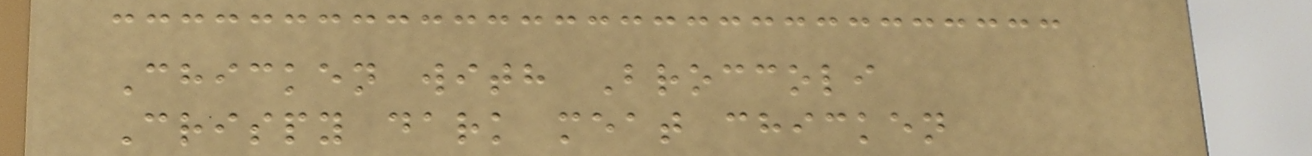Chicken with Broccoli
Crispy dark meat chicken
